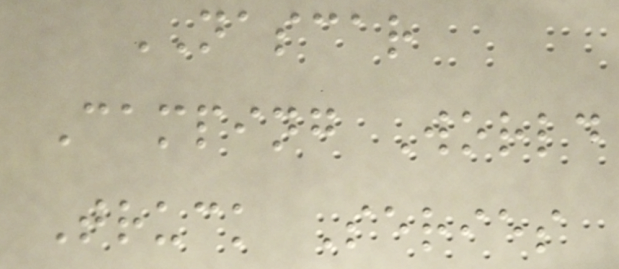NASCAR
Camping World
Truck Series
